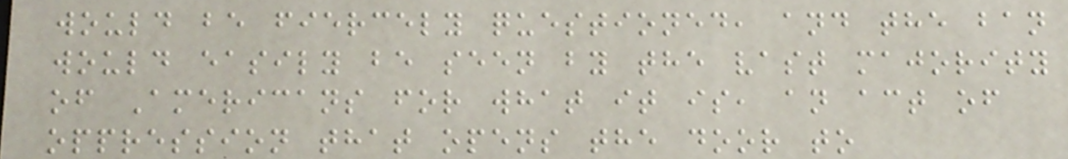would be fiercely questioned, and the ban
would easily be seen by the vast majority
of Americans for what it is, an act of
oppression that opens the door to
